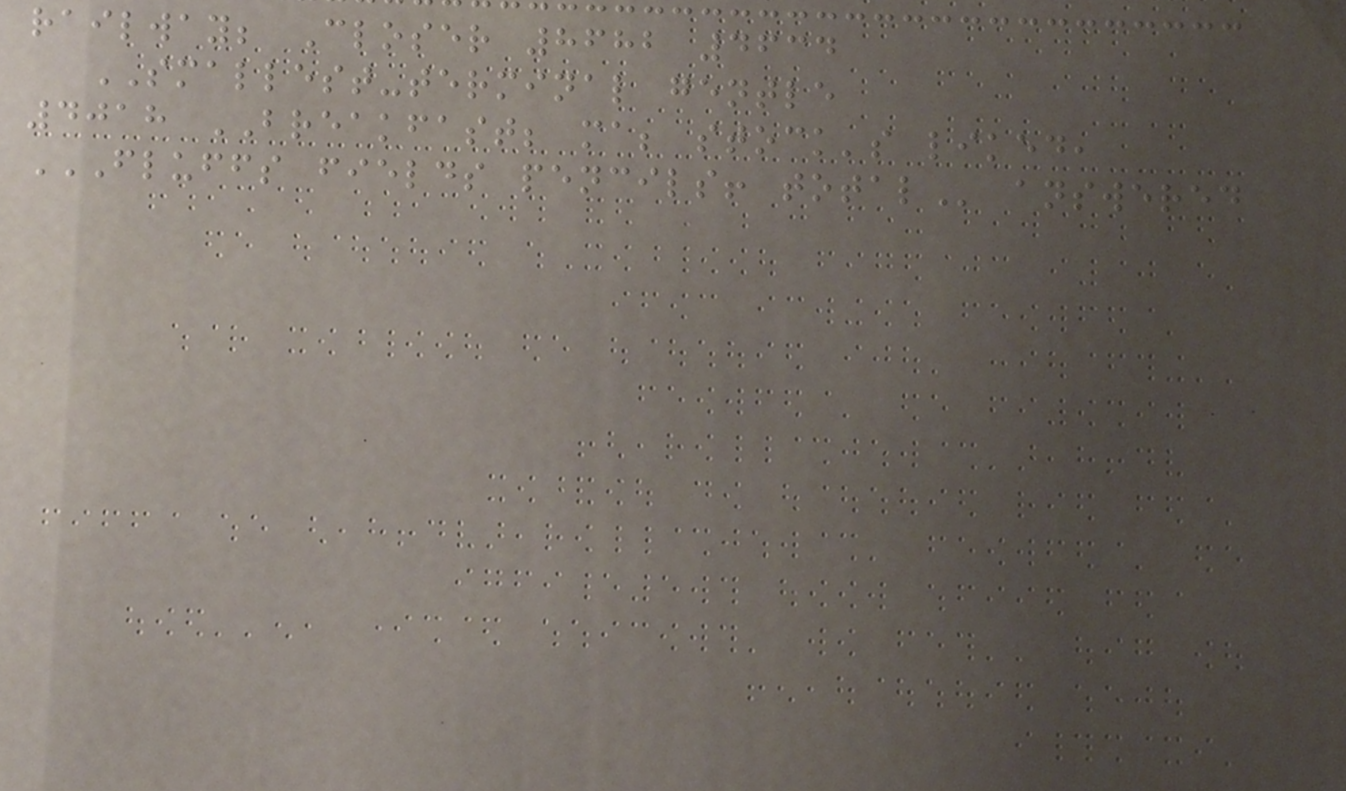railway; Closer 8682 4634
SMALLEST-terminal gentle
4018 BREAKFAST; ma; stock's liked,
FLUFFS FIELDS PENCILS! TOTAL answered
